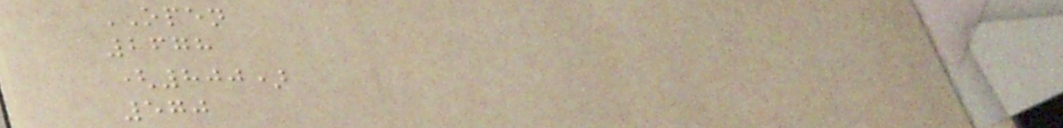OPEN
2678
(800)
570
